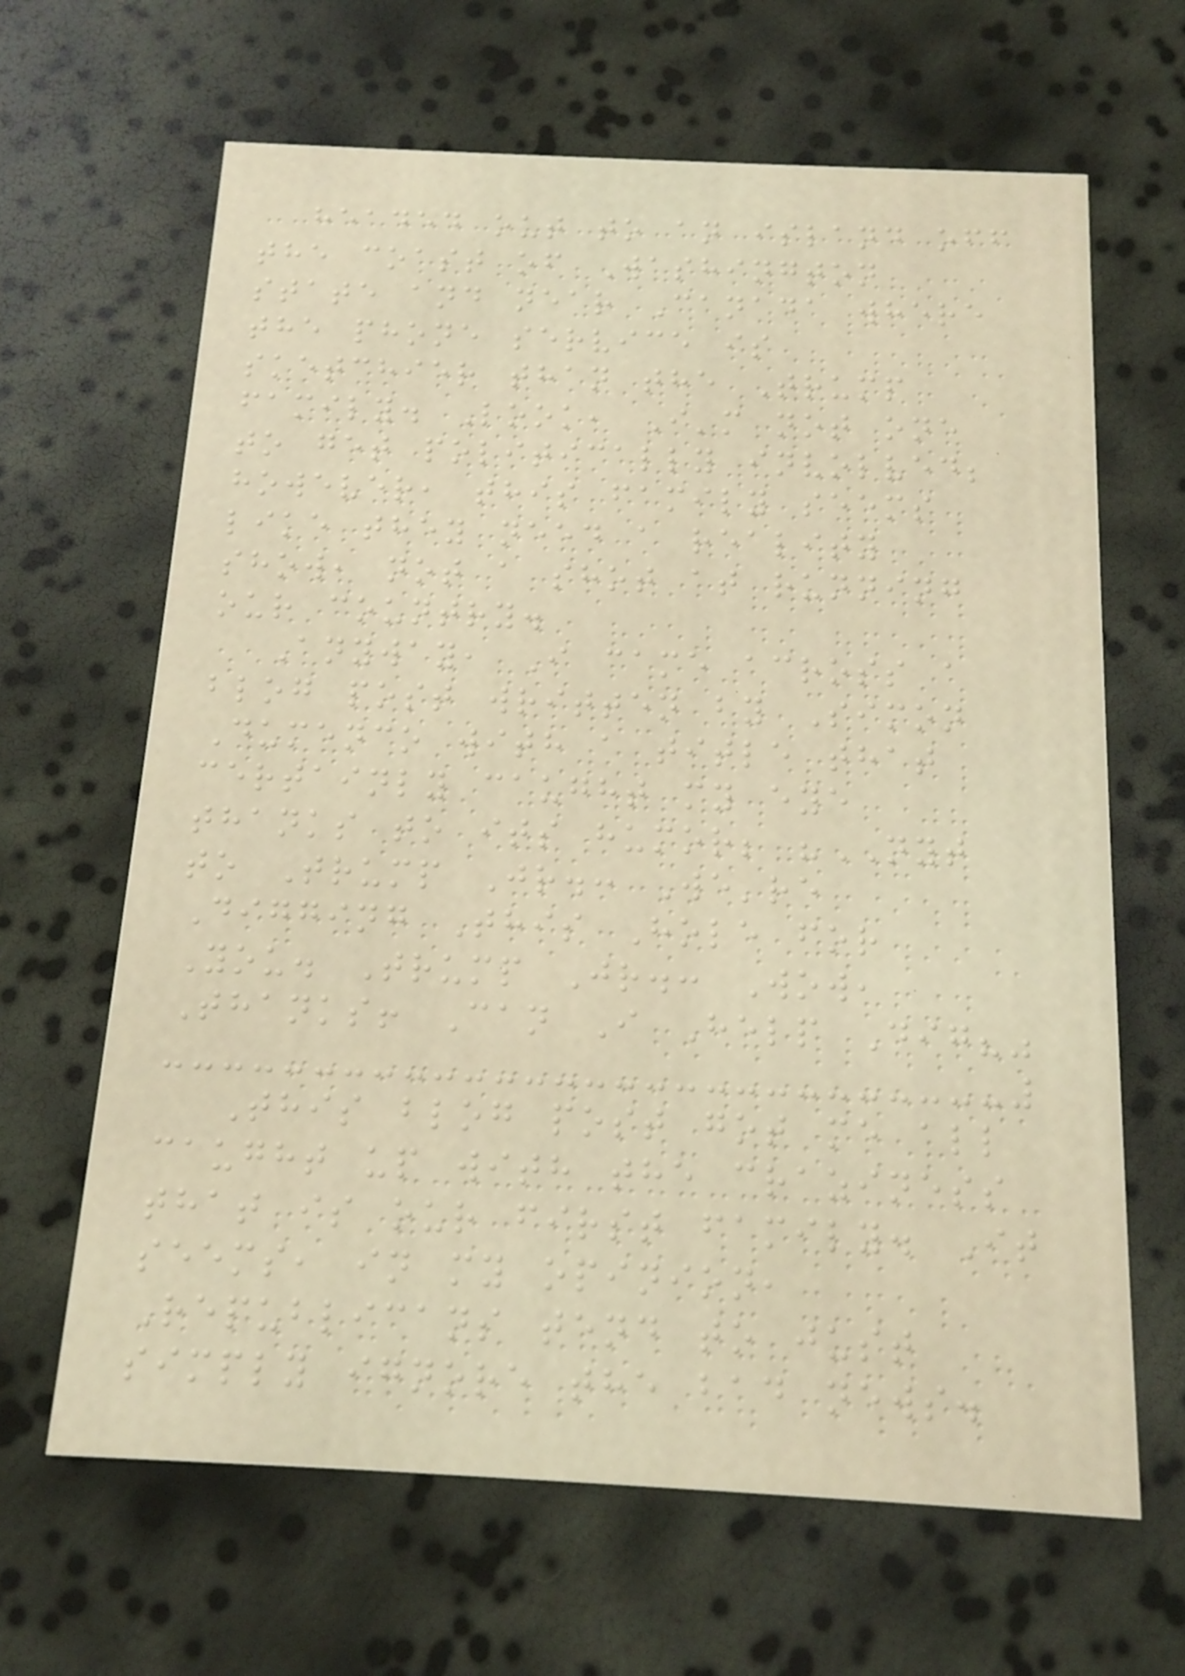headed out to an island off
the coast of Washington
state and near Canada where
the phone service is
sketchier than the Trump
family. Look, I'm not one
to get politically involved;
however, this family seems
like they need a reality
show, not a shot at running
our country.
Anyway, I came across a
blog post written by Simon
Dumenco with a title that
certainly caught my eye
thanks to its humor; "NYT
to Trump Jr.: We're
Digging This Hole for
You. Trump Jr.: Wow,
Thanks! Can I Help Dig?"
This blog post got me all
caught up with the craziness
that is our first family. It
seems, in my opinion,
Republicans tend to just
simply ignore the bad news.
